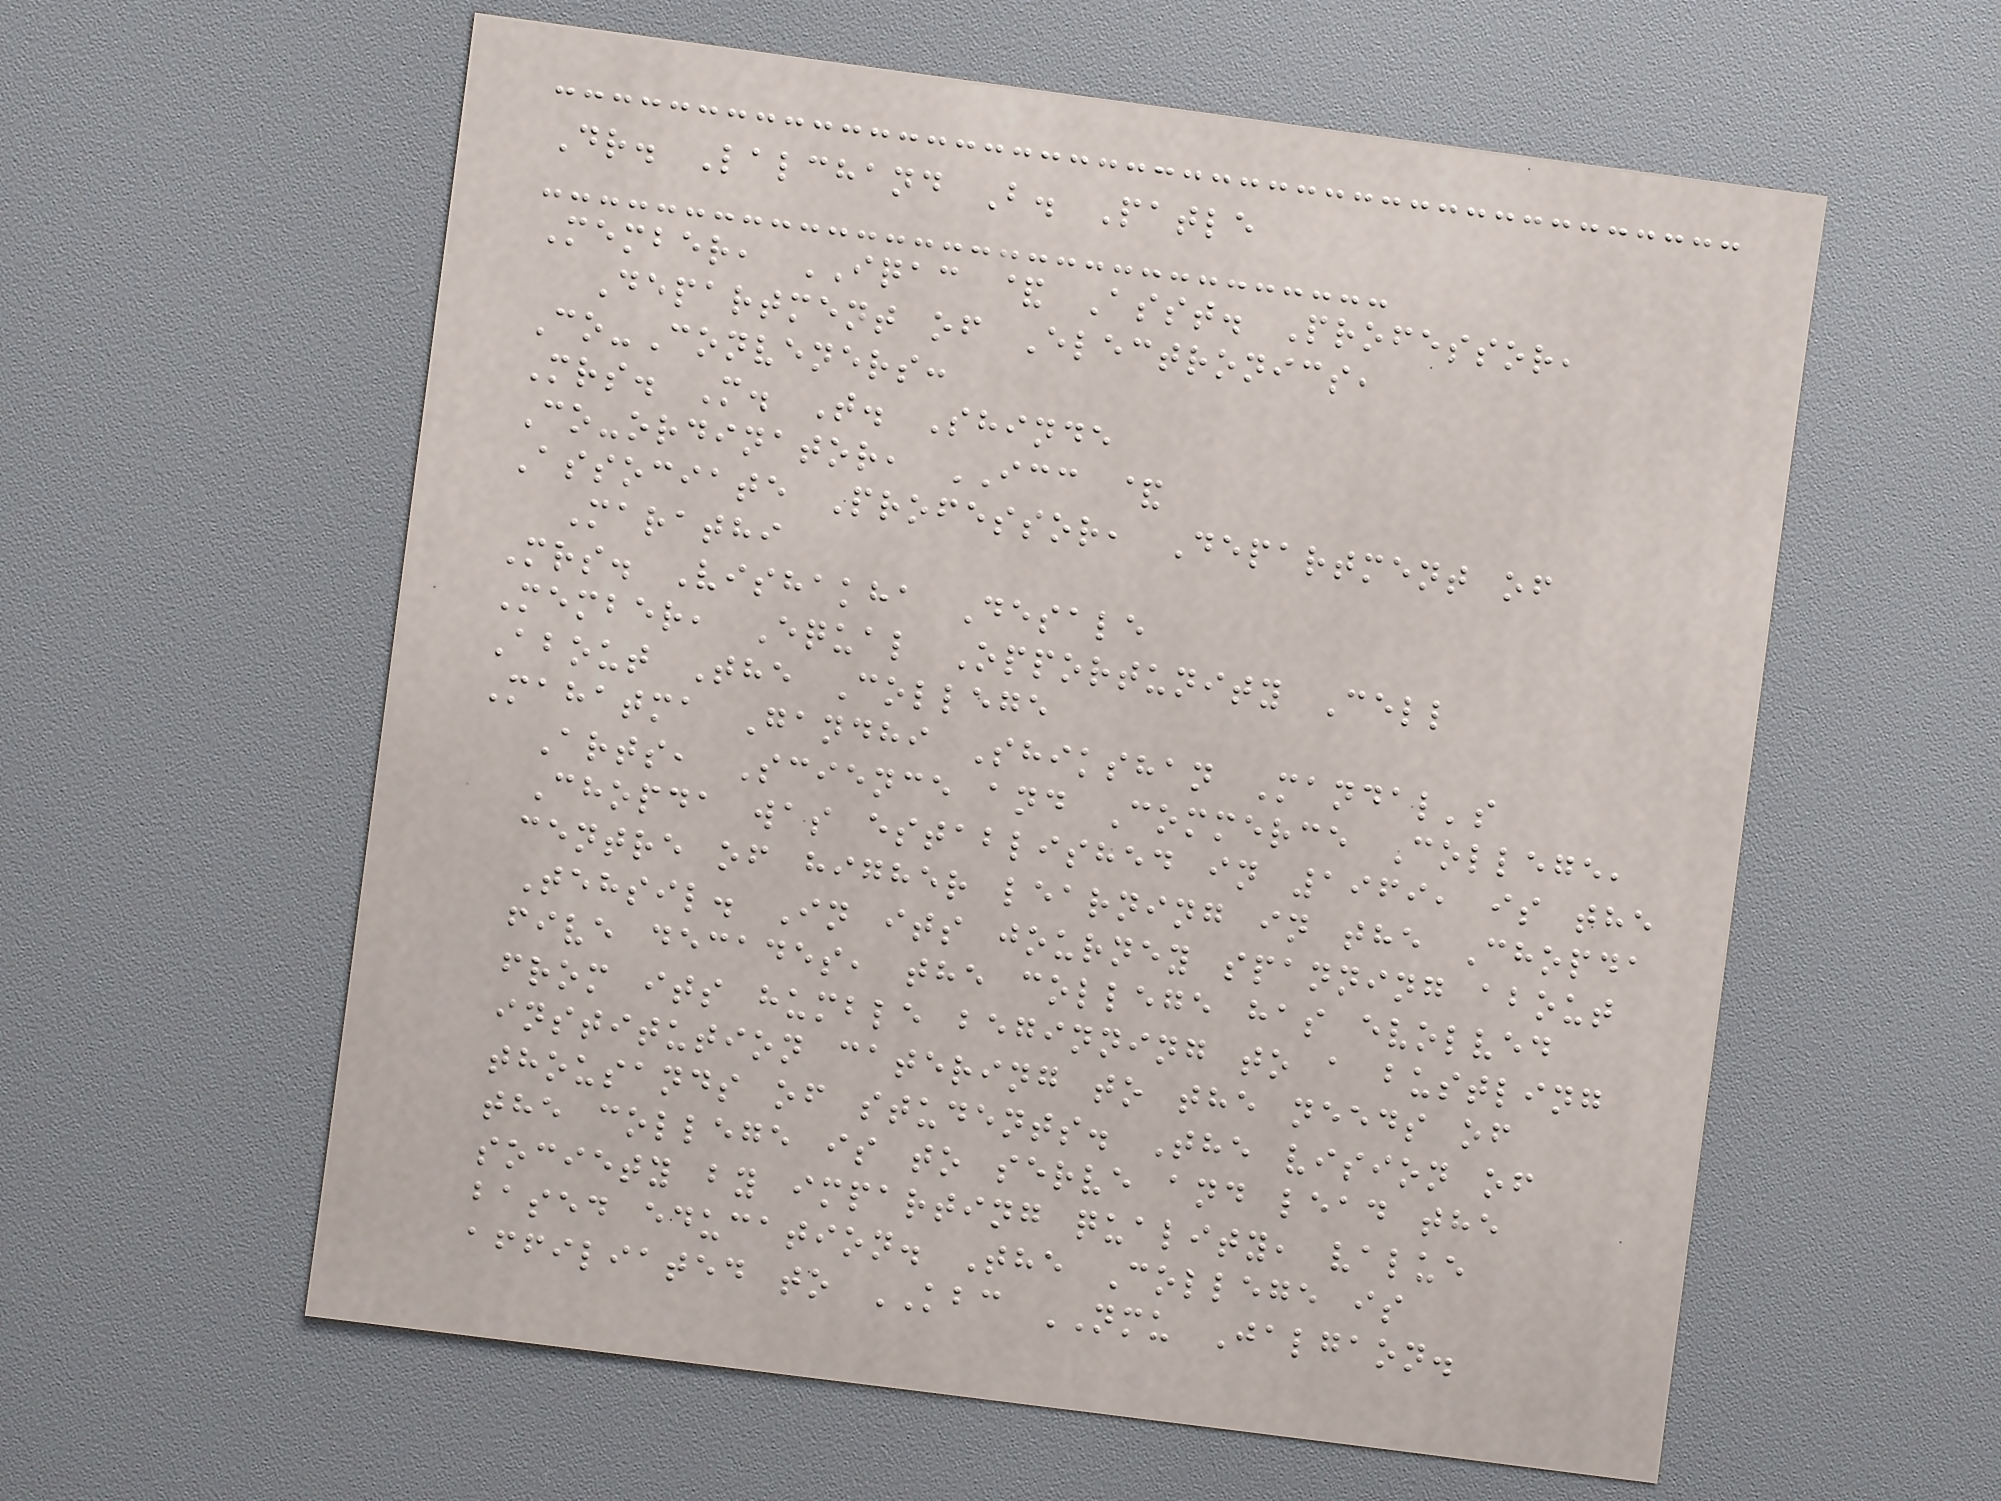Dr. Lalchand B. Patle
Member, IQAC & Asst. Professor,
Department of Electronics,
Co-Conveners:
Mrs. M. T. Shinde
Co-ordinator, ICC &
Associate Professor, Department of
Marathi
Mrs. Vishakha Desale
Member, Equal Opportunity Cell
About The College
Mahatma Gandhi Shikshan Mandal's
Arts, Science and Commerce College,
Chopda was established in 1969, is the
centre of higher learning in the Chopda
Tehsil. In its journey spanning about
five decades, the college has evolved
from its humble beginning to a bustling
institution catering to the needs of
thousands of students. The vision of
the college is to serve and lead the
society by imparting quality, value
based education. The College is
affiliated to KBC NMU Jalgaon.
